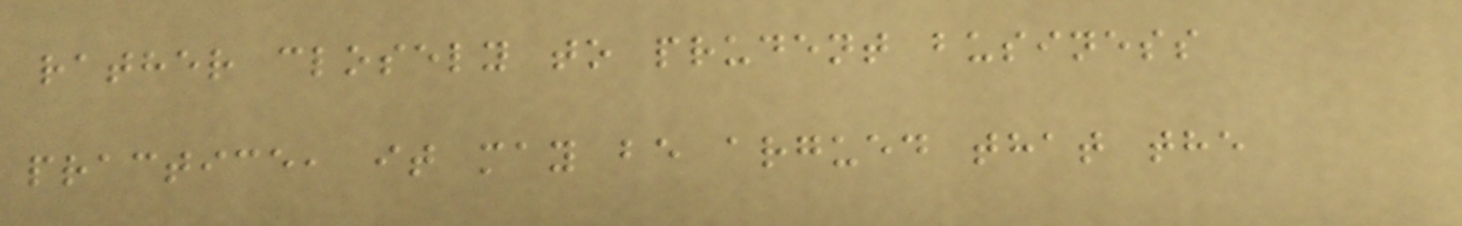rather closely to prudent business
practice, it may be argued that the
